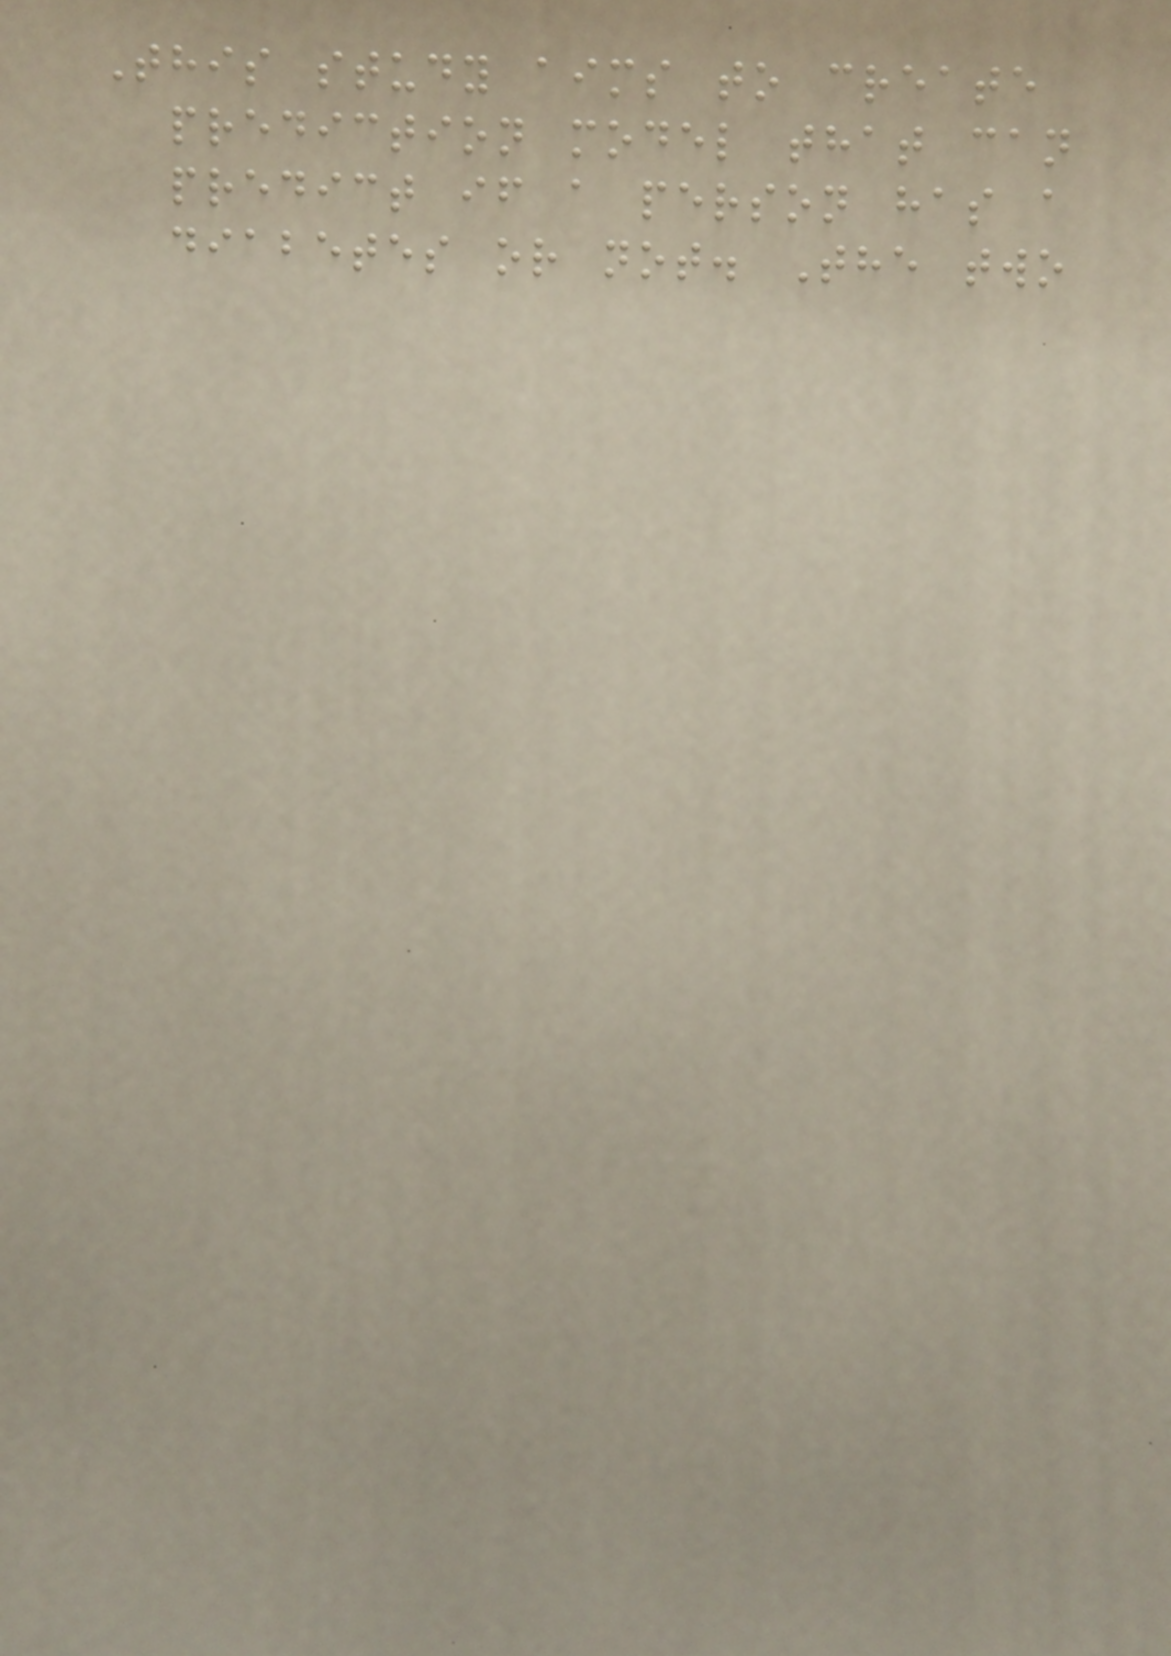This study aims to create
prediction model that can
predict if a person has a
diabetes or not. The two
